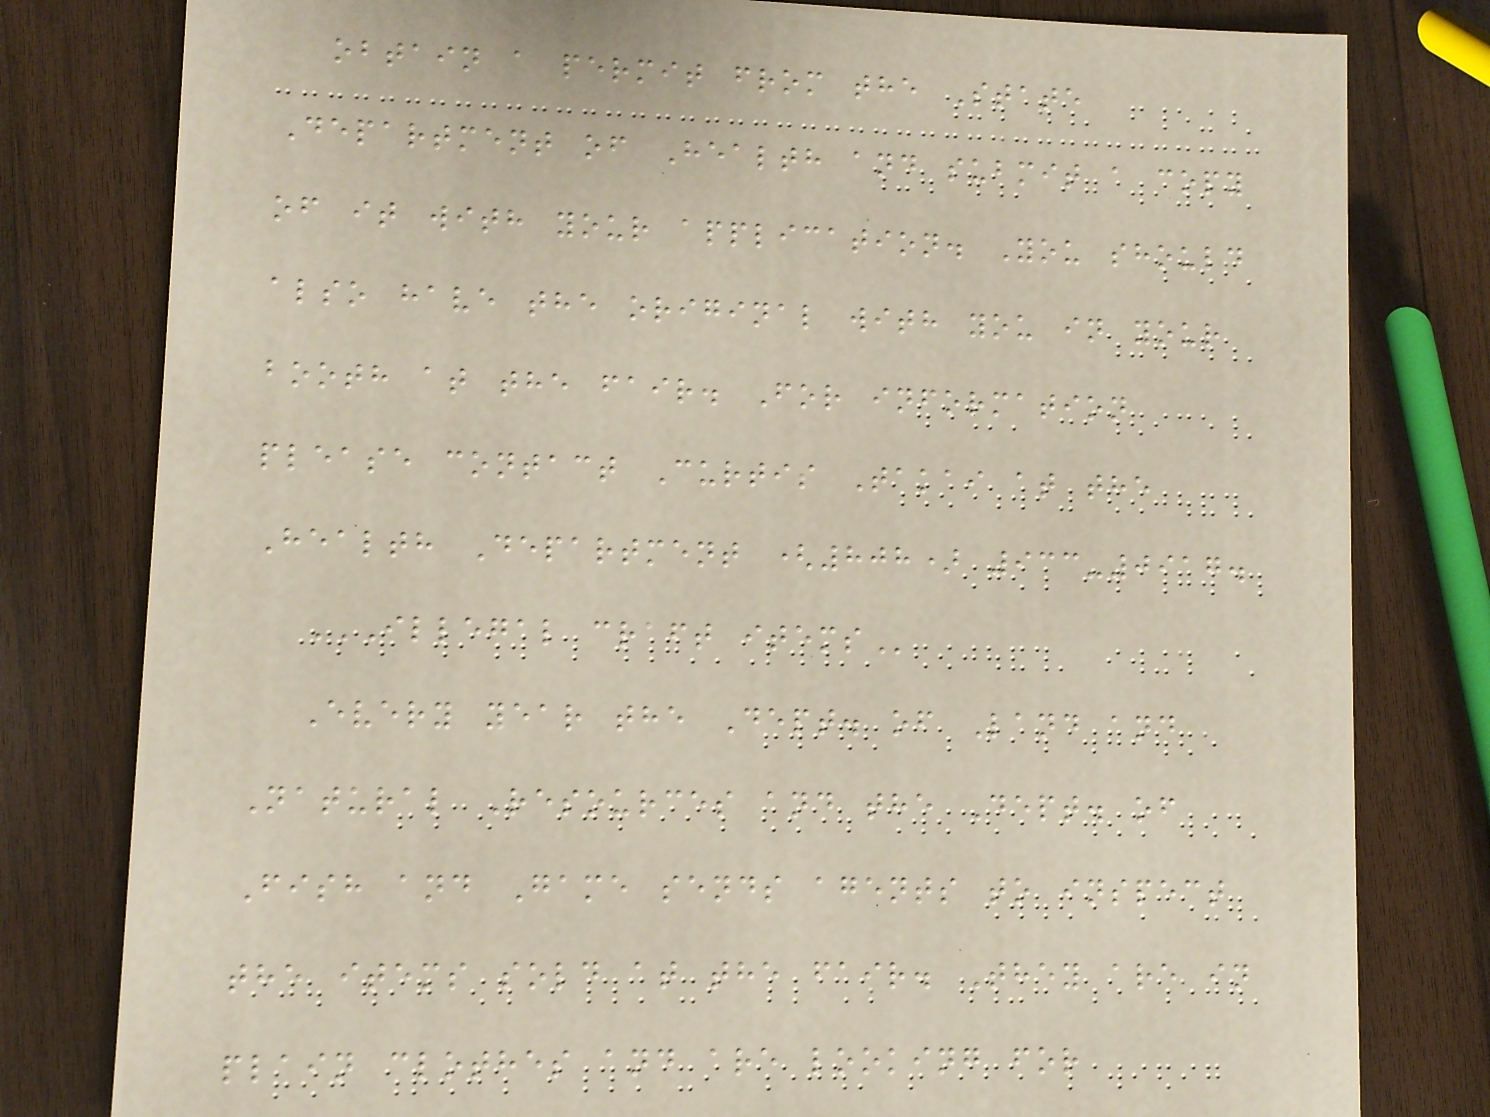obtain a permit from the State
Department of Health and submit a copy
of it with your application. You should
also have the original with you in your
booth at the fair. For information
please contact Curtis Takai at the
Health Department (808) 933-0917.
ILLEGAL CRAFT ITEMS
Every year the Dept. of Land and
Natural Resources and the Dept. of
Fish and Game sends agents to inspect
the items sold at the fair. They are in
plain clothes and are looking for
